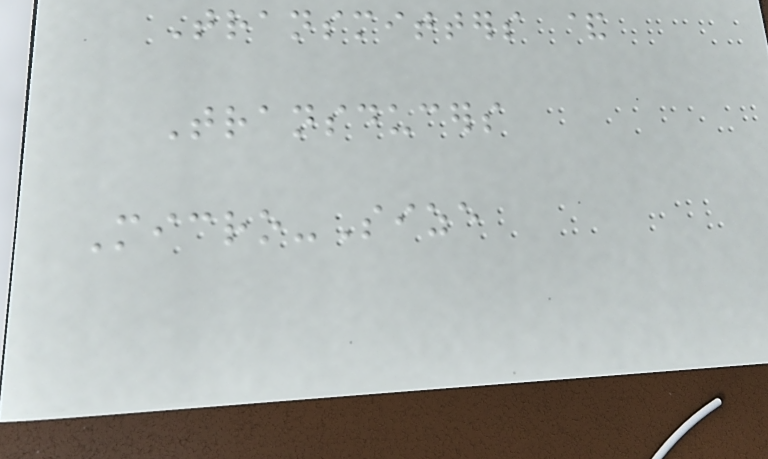Transmitters &
Transducers
Micro-Size
